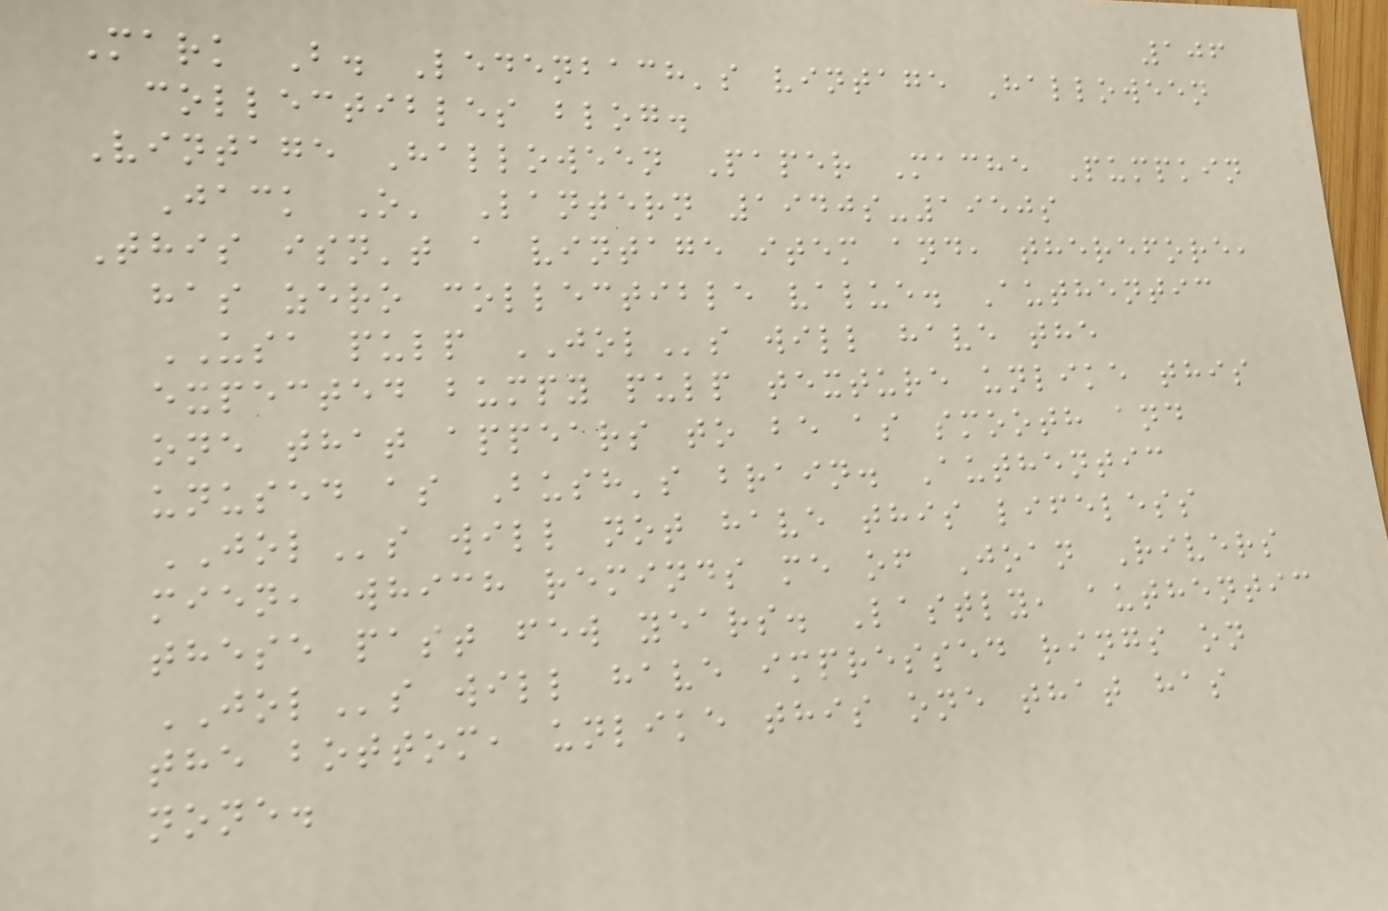106
Mark B. Ledenbach's vintage Halloween
collectibles blog.
Vintage Halloween Paper Mache Pumpkin
Jack O' Lantern 1940s-1950s
This isn't a vintage item and, therefore,
has zero collectible value. Authentic
USA pulp JOLs will have the
expected bumpy pulp texture unlike this
one that appears to be as smooth and
unused as Bush's brain. Authentic
JOLs will not have this lifeless
mien, which reminds me of Joan Rivers
these past few years. Lastly, authentic
JOLs will have impressed rings on
the bottom, unlike this one that has
none.
